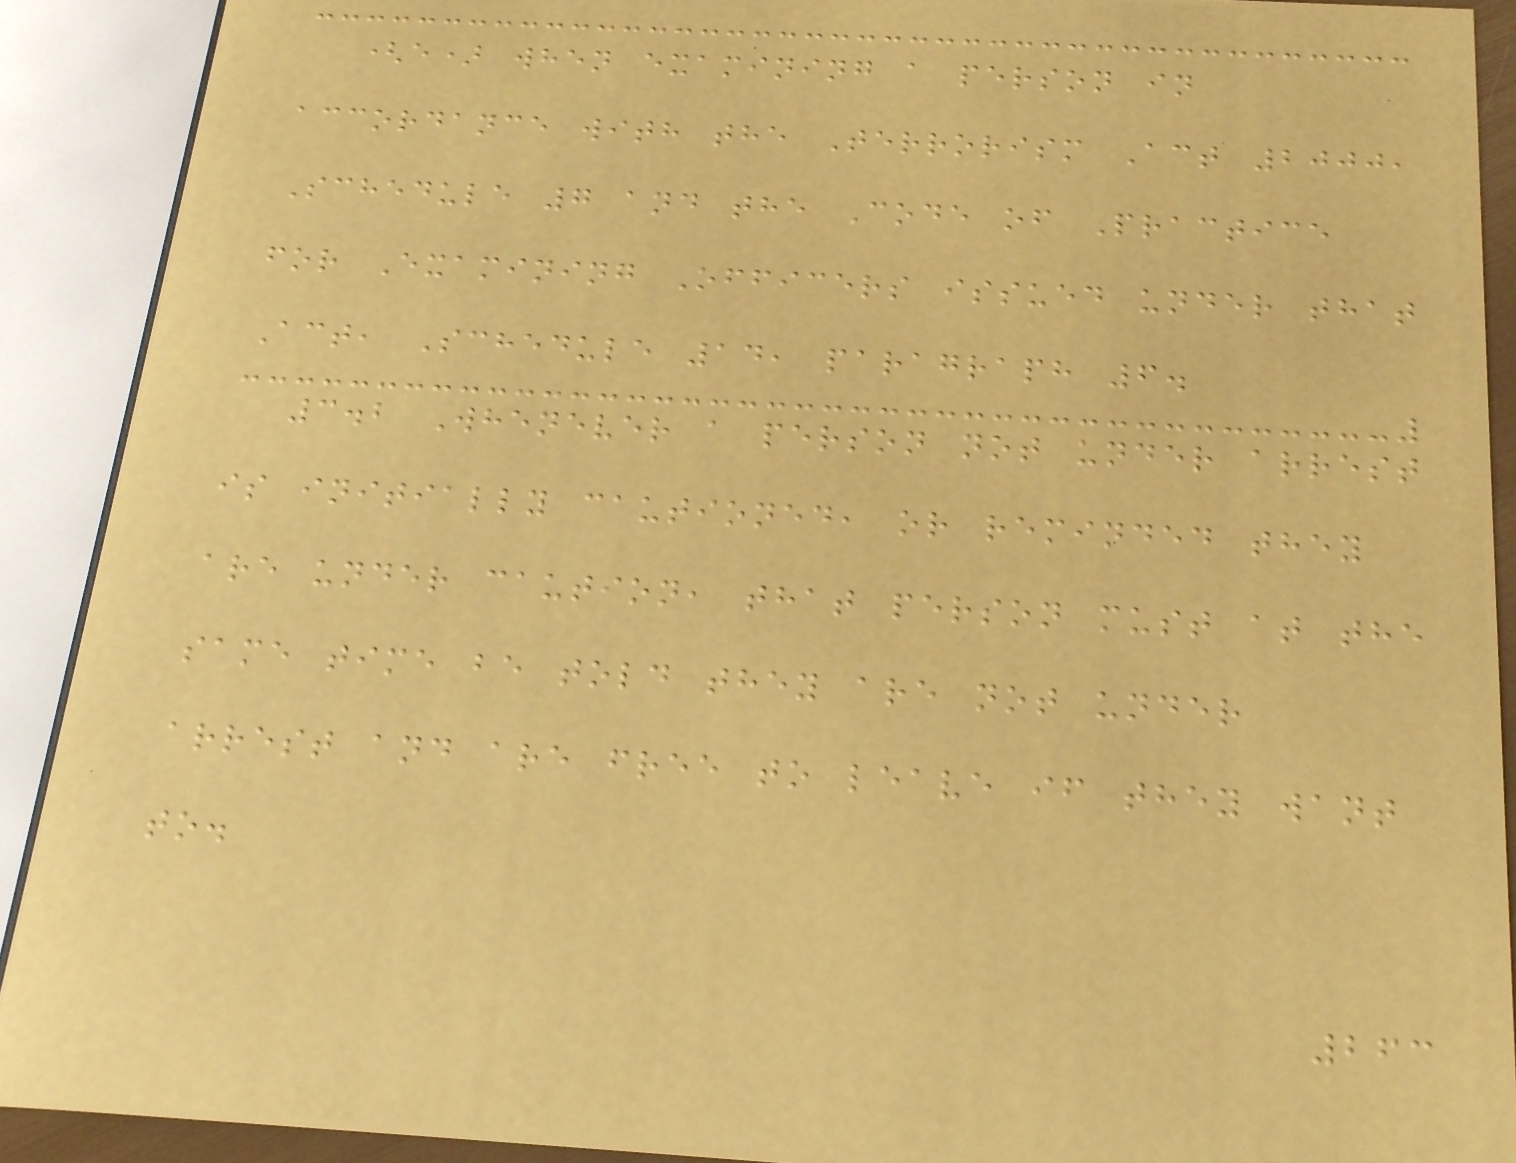(e) when examining a person in
accordance with the Terrorism Act 2000,
Schedule 7 and the Code of Practice
for Examining Officers issued under that
Act, Schedule 14, paragraph 6.
3.2 Whenever a person not under arrest
is initially cautioned, or reminded they
are under caution, that person must at the
same time be told they are not under
arrest and are free to leave if they want
to.
263
